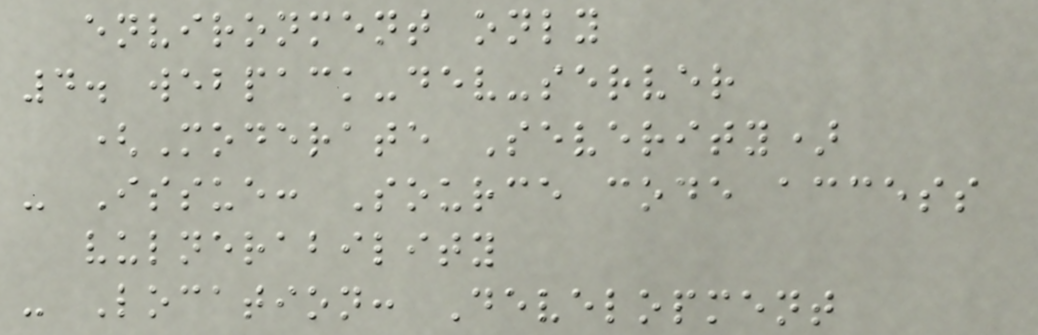environment only
4. webpack-dev-server
(Moderate Severity)
- Issue: Source code access
vulnerability
- Location: Development
